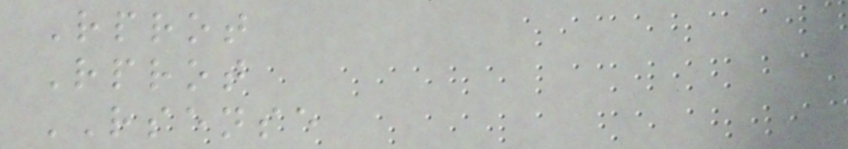Rprot
Rprot
RSENSE
